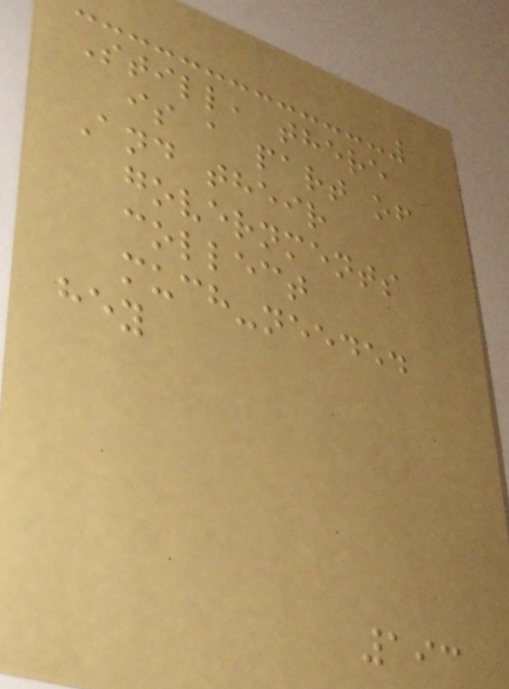Still, there
is a part of
And their
governments
collect
much-needed
hey
193
